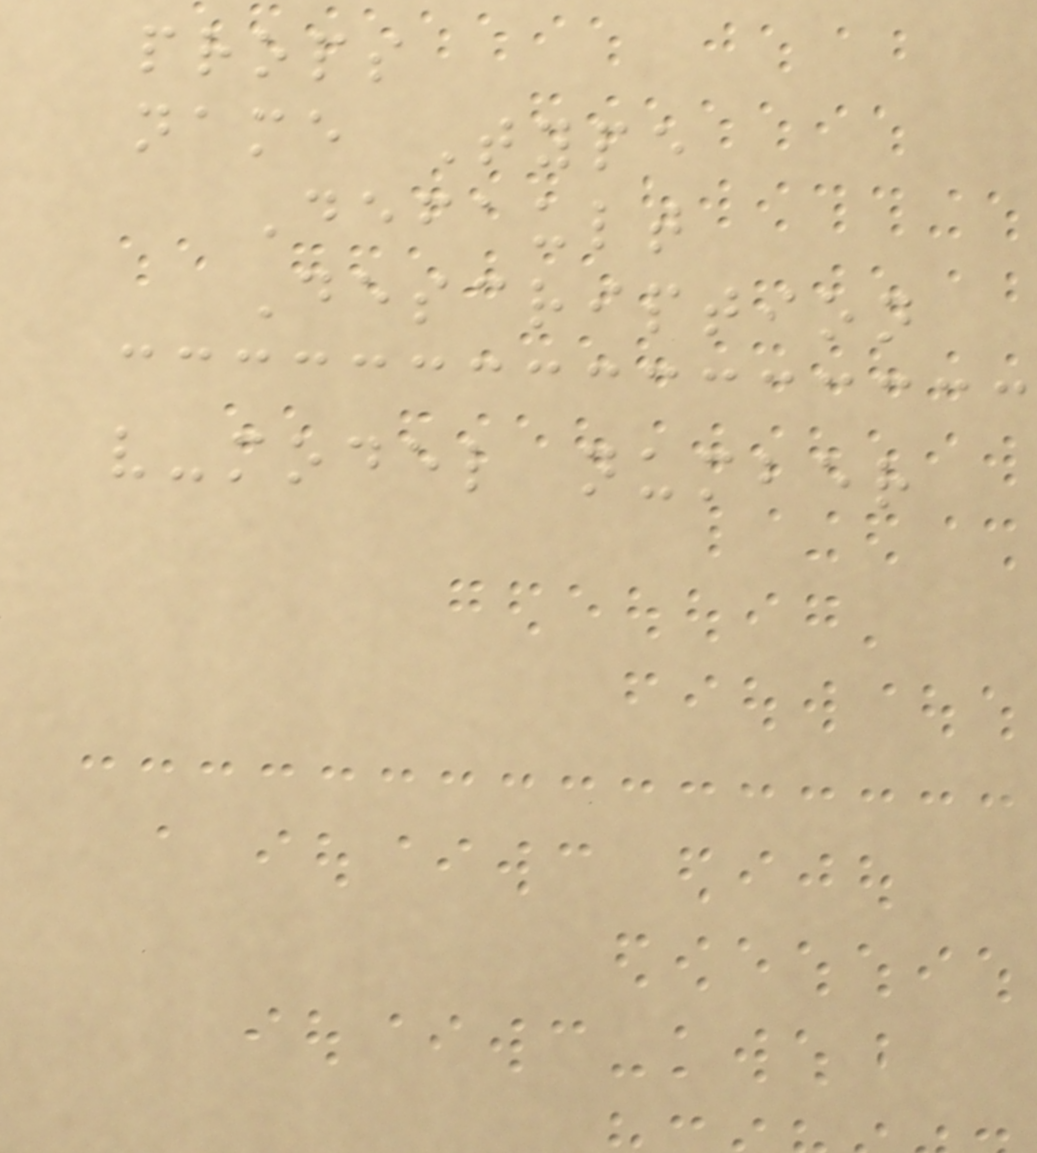props
name Type
Default
Description
v-model number
